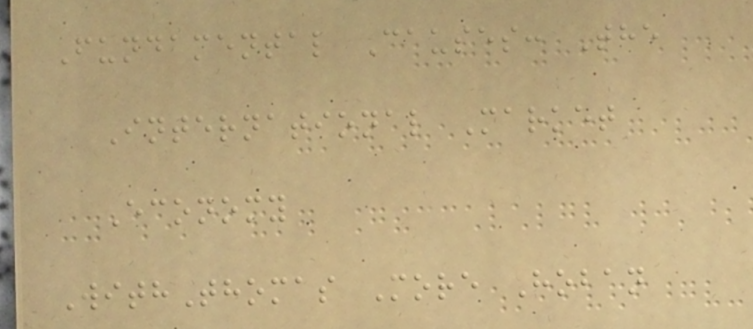Fundamental Causes: The
International Market
Economy
WithThomas More Hoban
